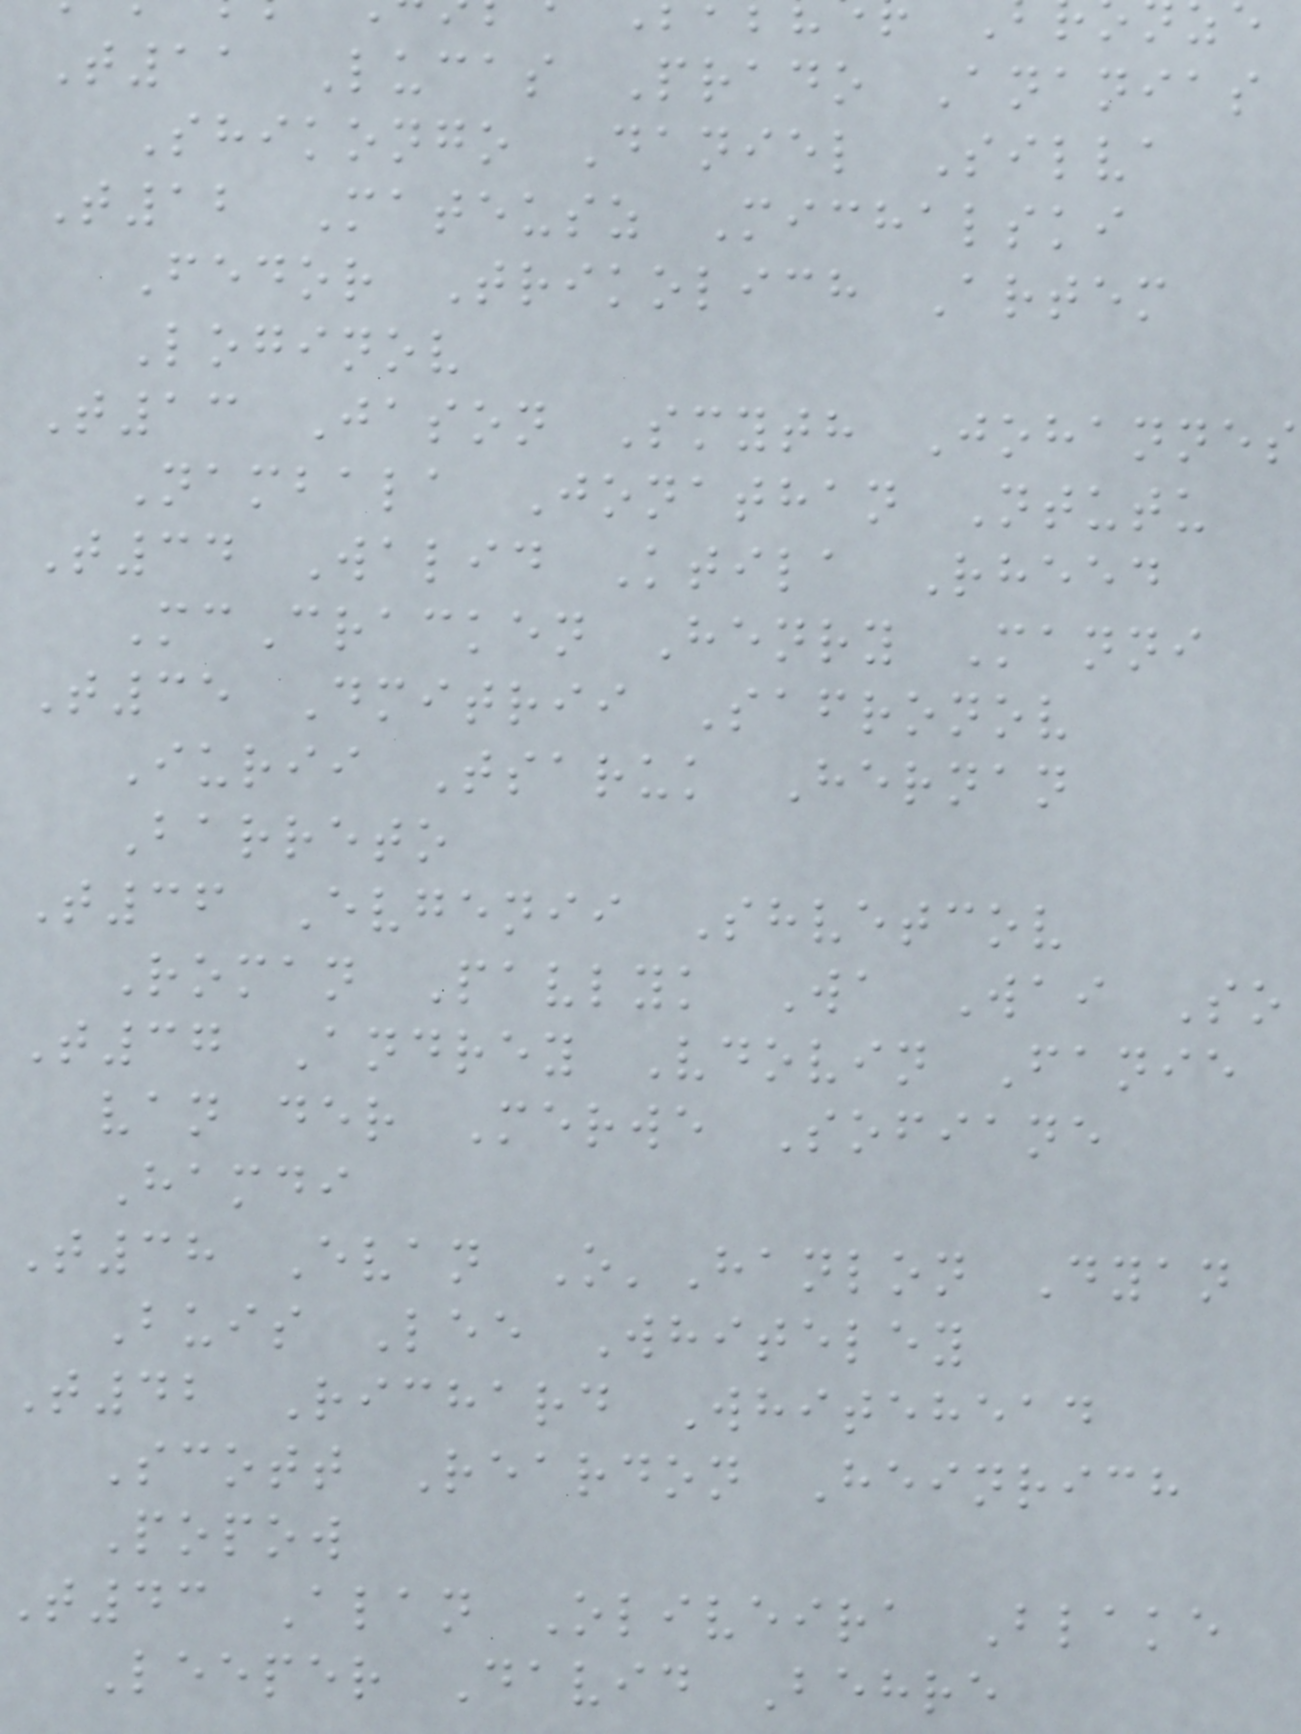T11 Lucas Prado Ananias
Shikongo Daniel Silva
T12 Mateusz Michalski
Fedor Trikolich Artem
Loginov
T13 Jason Smyth Johannes
Nambala Jonathan Ntutu
T34 Walid Ktila Rheed
McCracken Henry Manni
T35 Dmitrii Safronov
Iurii Tsaruk Hernan
Barreto
T36 Evgenii Shvetcov
Roman Pavlyk Wa Wai So
T37 Andrey Vdovin Fanie
van der Merwe Sofiane
Hamdi
T38 Evan O'Hanlon Dyan
Buis Lee Whiteley
T42 Richard Whitehead
Scott Reardon Heinrich
Popow
t43 Alan Oliveira Blake
Leeper David Behre
